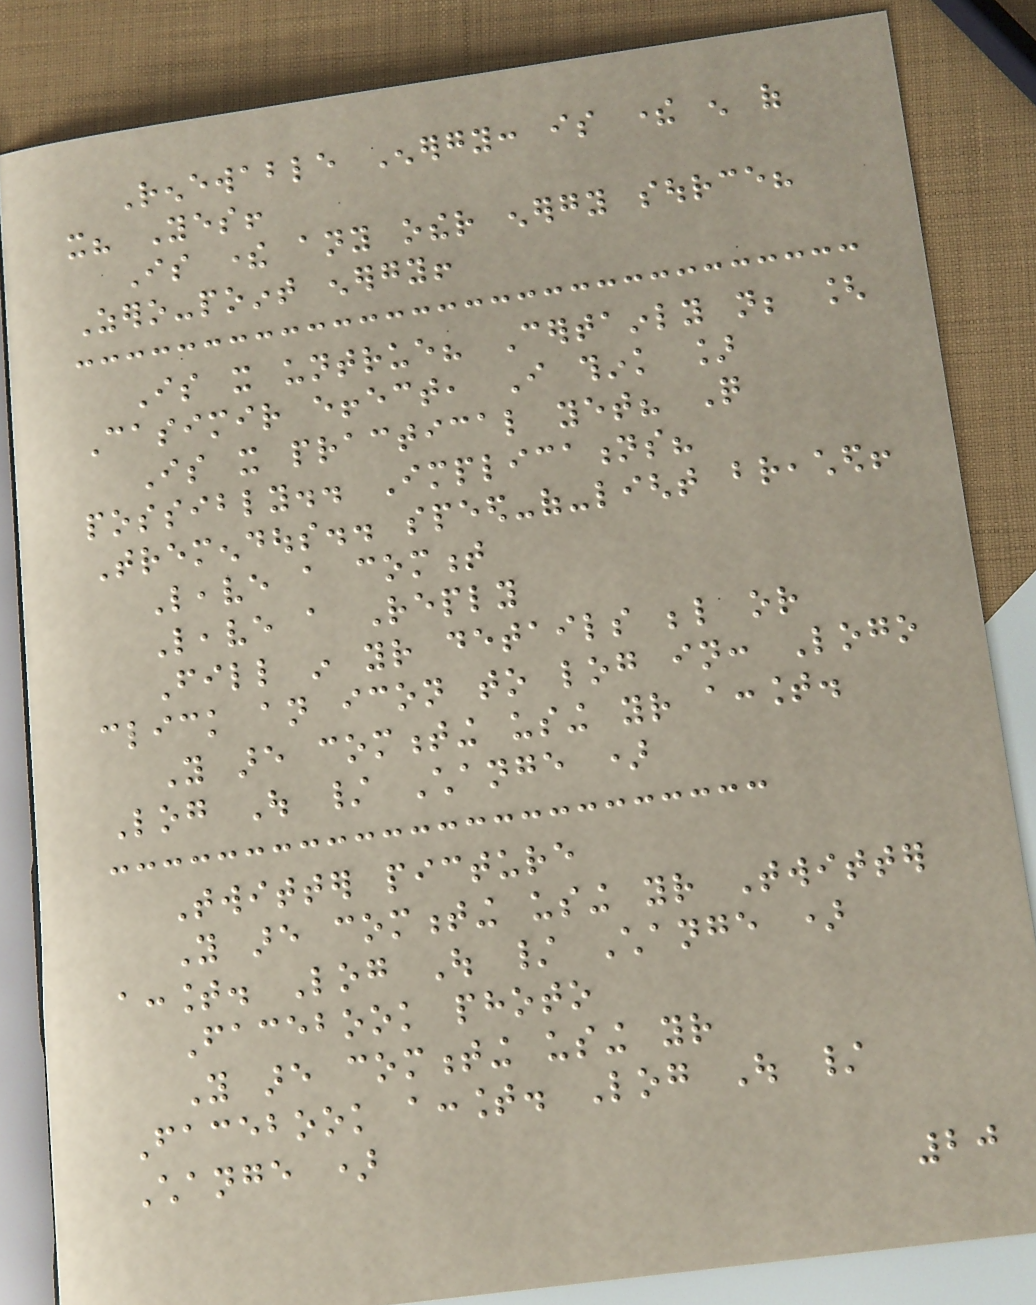Renewable Energy: is there enough of
it? Yes!
Is there any other energy source?
Zero-point energy!
Is it untrue? Certainly not; [
Casimir effect, I think ]
Is it practical yet? Quite
possibly.. Implications?
Tremendous.. speed-of-light breached!
Leave a comment
Leave a Reply
Fill in your details below or
click an icon to log in: Logo
You are commenting using your account.
Log Out / Change )
Twitter picture
You are commenting using your Twitter
account. Log Out / Change )
Facebook photo
You are commenting using your
Facebook account. Log Out /
Change )
20
